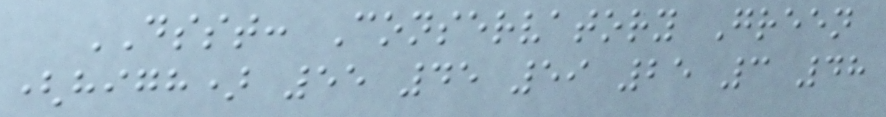DSST: Conservatory Green
(high) 55 45 59 25 3 48
